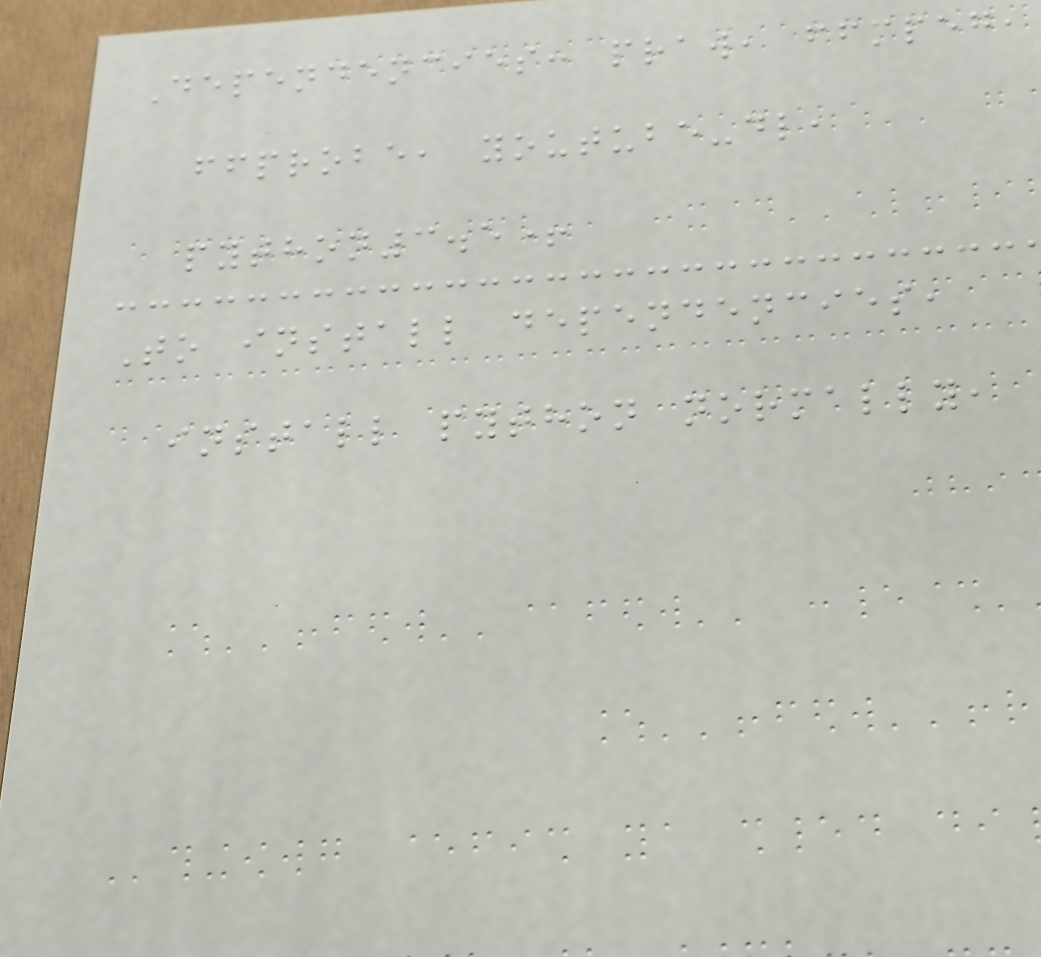Dependencies: praw, ffmpeg,
ffprobe, youtube-dl,
python3.5+
To install dependencies,
install python normally,
